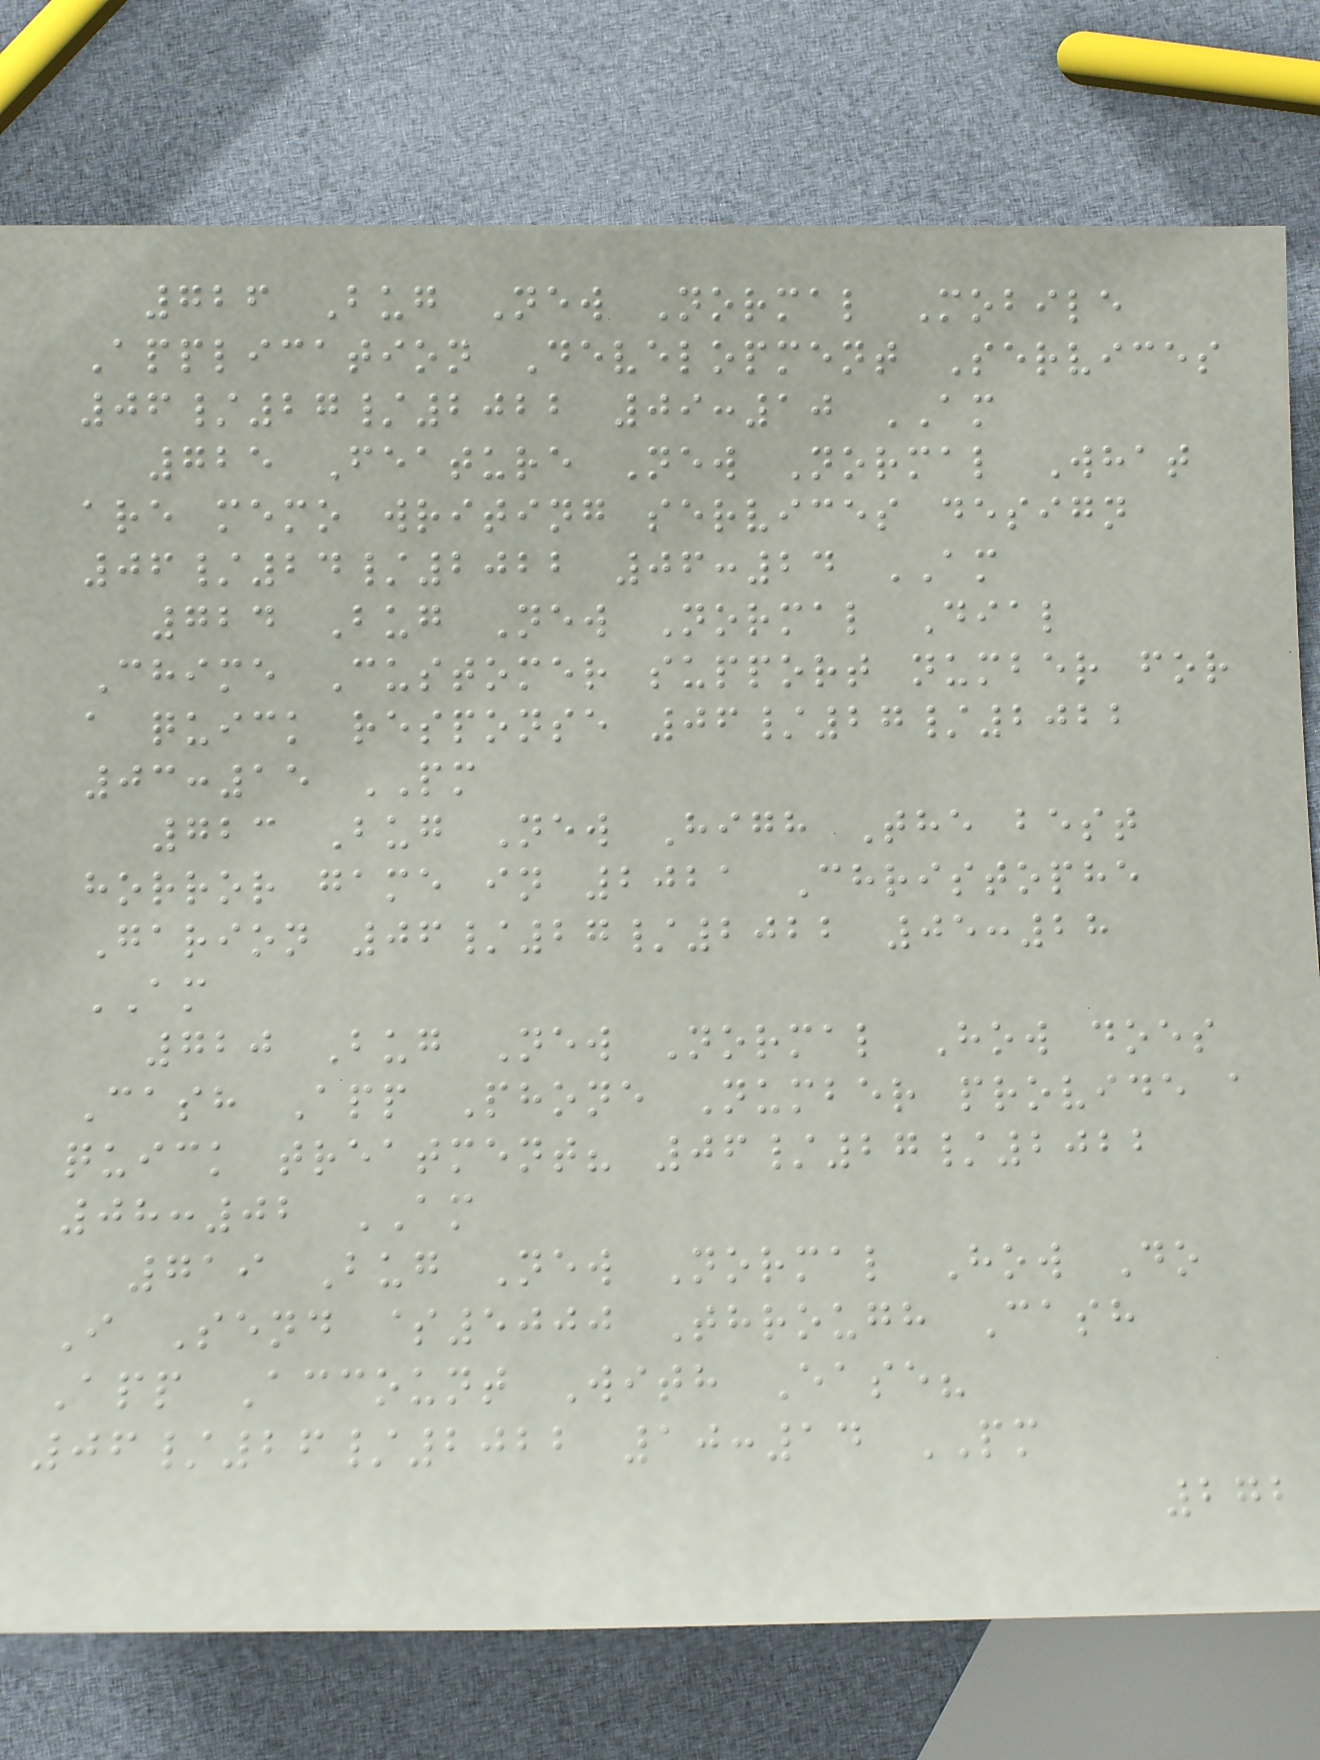726 Bug New Normal Mobile
Application Development Services
06/27/2022 09:10 AM
725 Feature New Normal What
are memo writing services design
06/24/2022 06:24 AM
724 Bug New Normal Dial
Chime Customer support number for
a quick response 06/27/2022
03:15 PM
723 Bug New High The best
horror game in 2021 Christophe
Garion 06/27/2022 05:28
AM
720 Bug New Normal How does
Cash App Phone Number provide a
quick treatment? 06/27/2022
08:02 AM
719 Bug New Normal How Do
I Send $5000 Through Cash
App Account With Ease?
06/26/2022 10:14 PM
272
